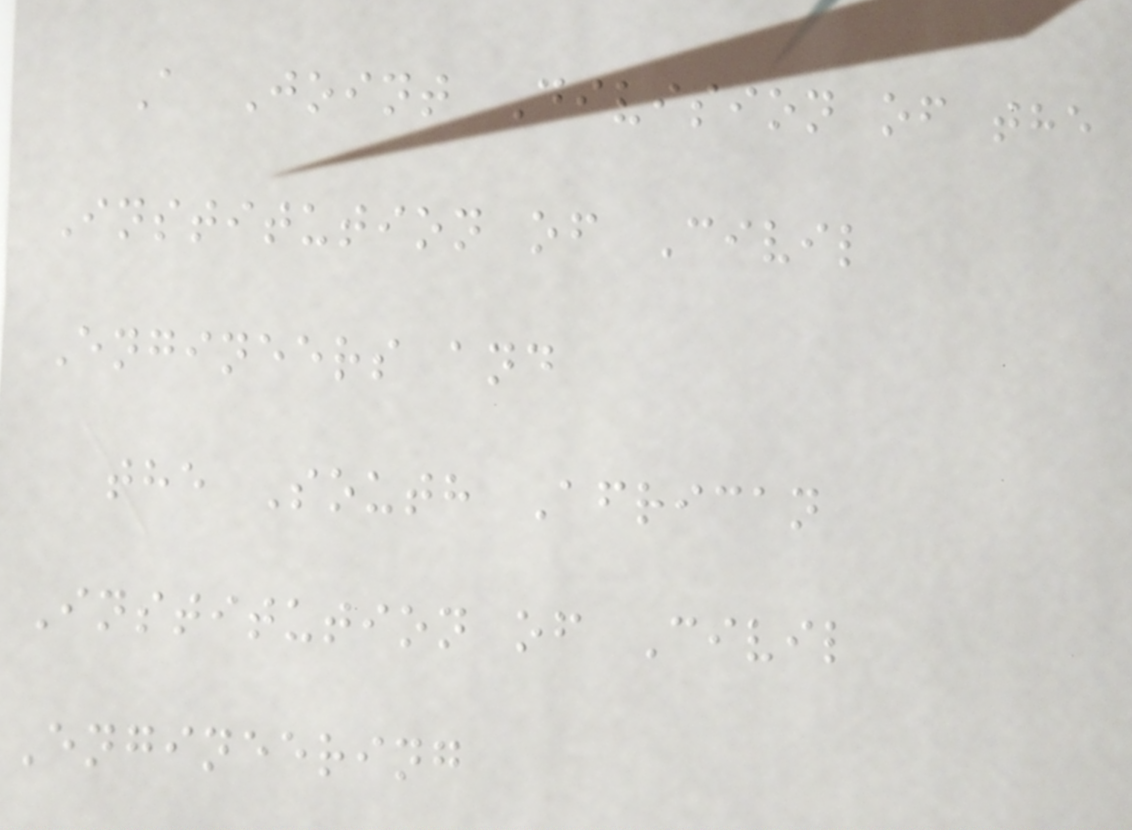A Joint Division of the
Institution of Civil
Engineers and
the South African
Institution of Civil
Engineering
